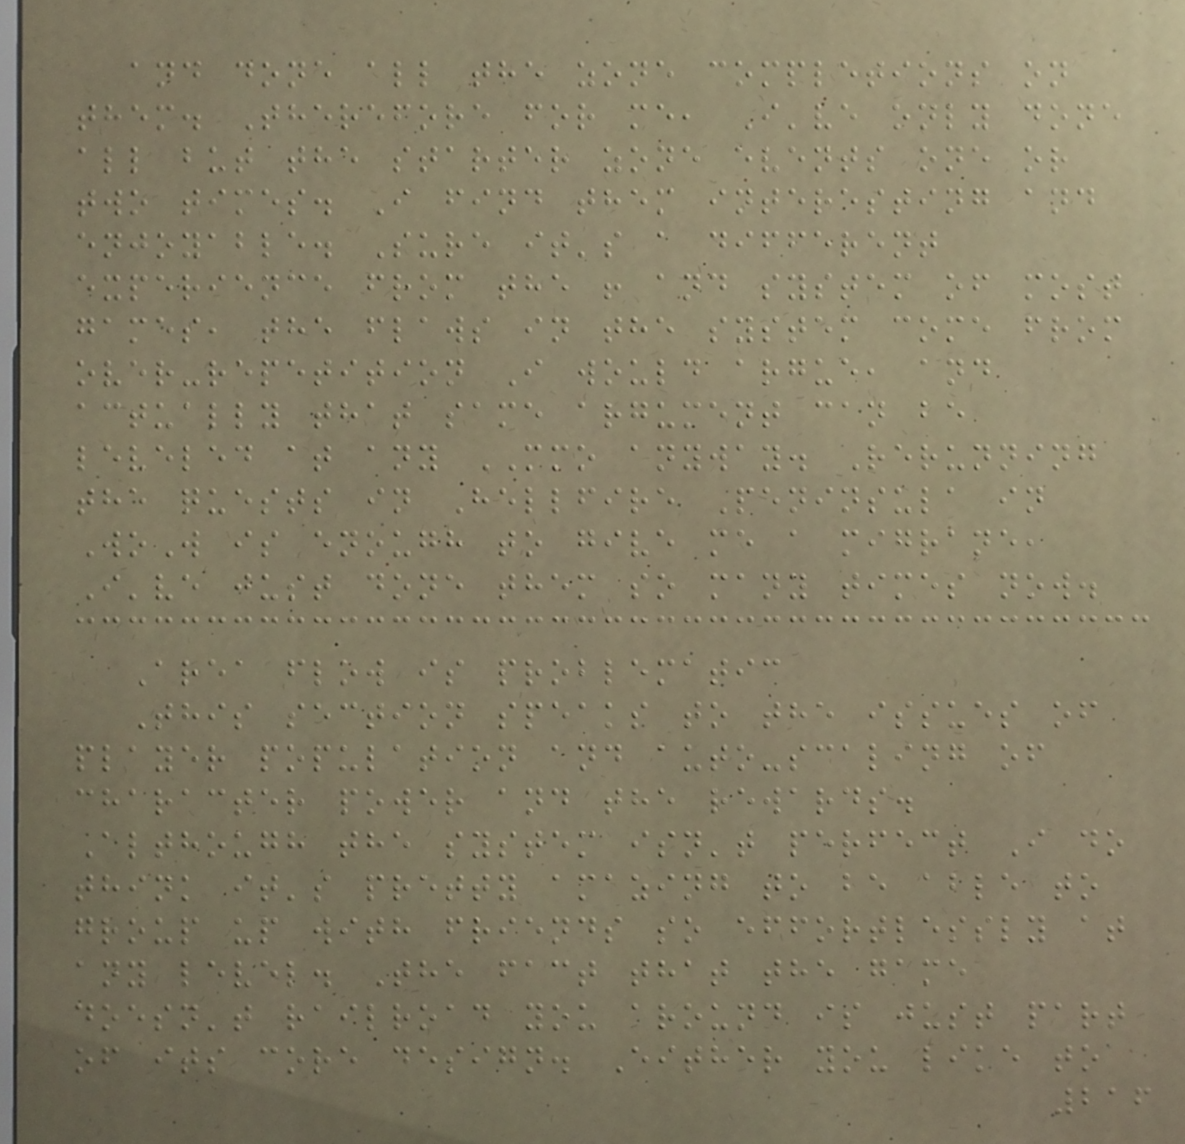and done all the zone completions on
them. Therefore for me, I've only done
all but the starter zone events one or
two times. I find them interesting and
enjoyable. Sure it's a different
experience from the ! and system of most
games, the flaws in the system come from
over-repetition I would argue, and
actually that same argument can be
leveled at any MMO anyway. Rerunning
the quests in Hellfire Peninsula in
WoW is enough to give me a migrane,
I've just done them so many times now.
Area flow is problematic
This section speaks to the issues of
player population and auto-scaling of
character power and the rewards.
Although the system isn't perfect I do
think it's pretty amazing to be able to
group up with friends so effortlessly at
any level. The fact that the game
doesn't railroad you around is just part
of its core design. Either you like to
216
